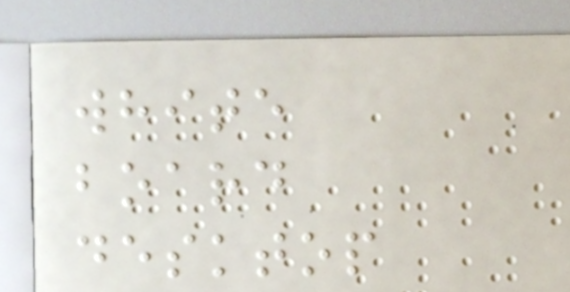white
board
desktop
